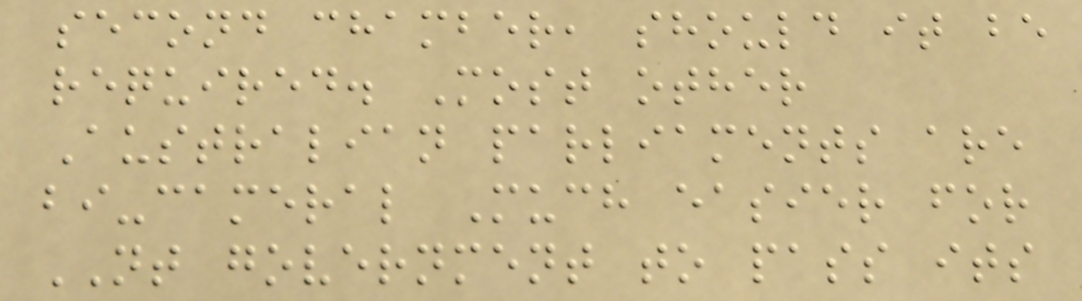second chamber, should it be
required. Most other
Australian parliaments are
bi-cameral Much easier for
NT government to pass its
